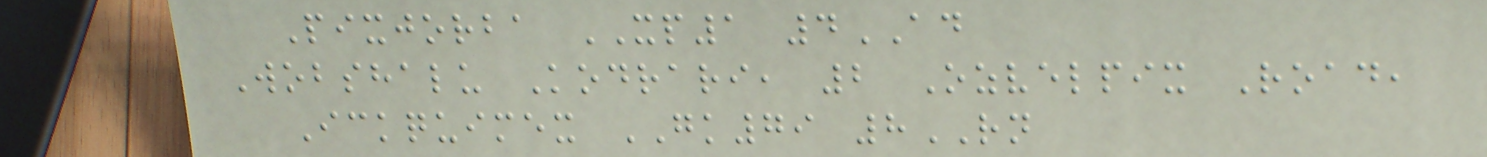Pixjorba XP1 4AD
Wobshalu Kodrari, 2 Ozvelpix Road,
Ickquimex GK79 8RN
